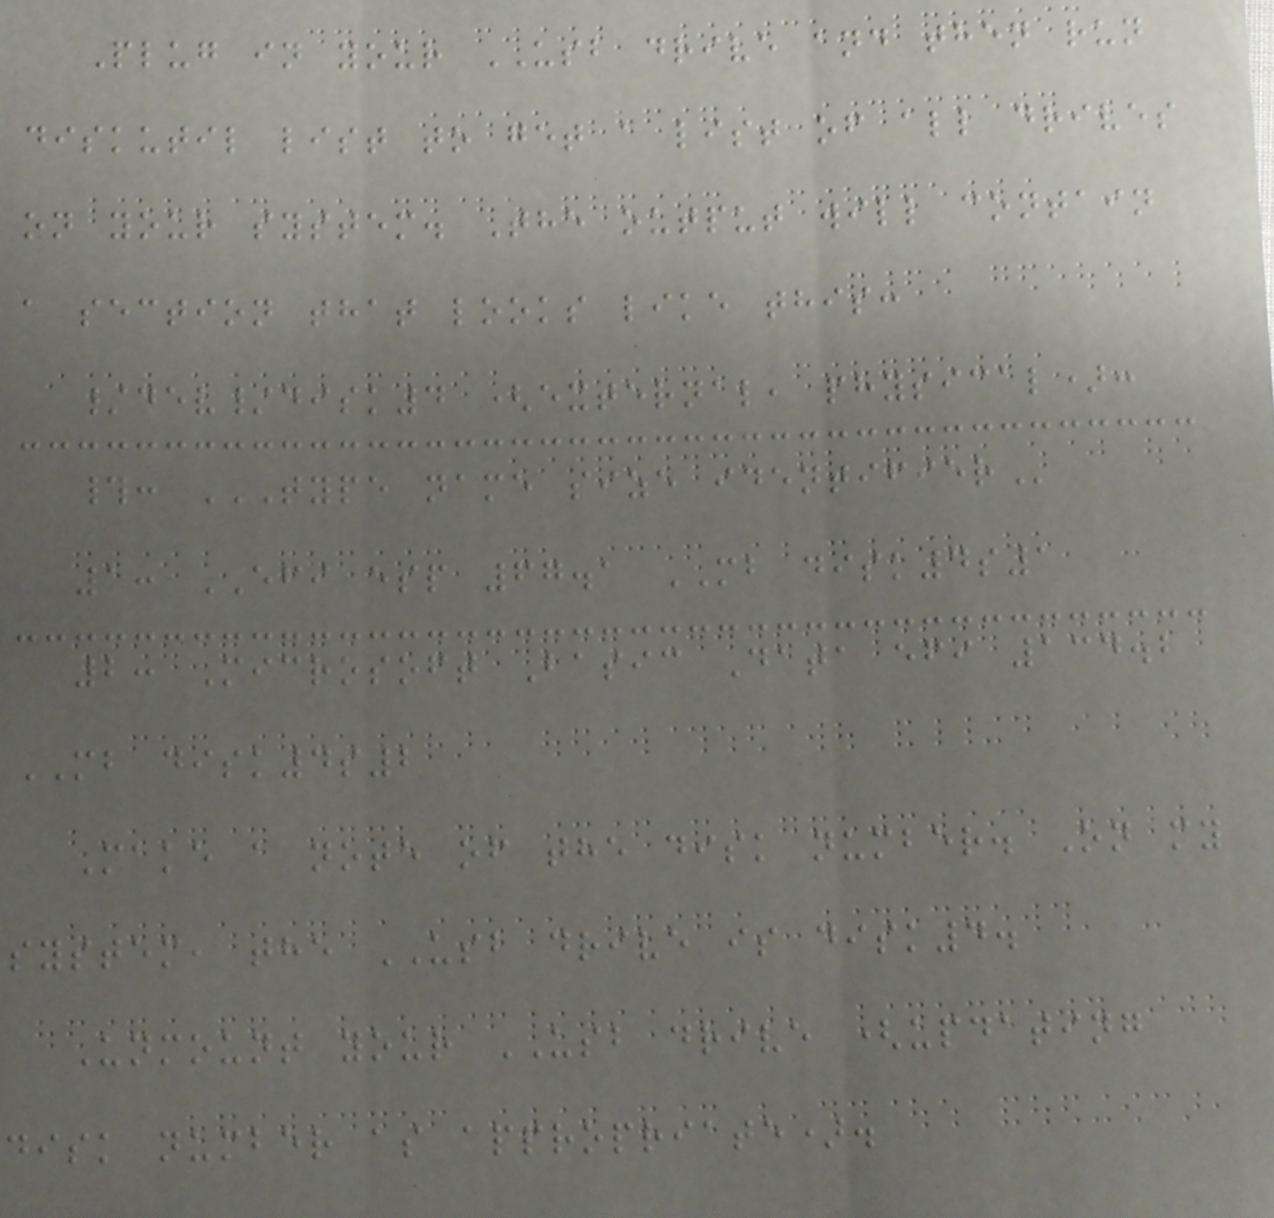Plug in your USB drive and then run
diskutil list to get a list of all drives
on your system. The output will contain
a section that looks like this:
/dev/disk4 (external, physical):
#: TYPE NAME SIZE IDENTIFIER
1: EFI esp 67.1 MB disk4s1
2: Microsoft Basic Data efi 134.2
MB disk4s2
Make a note of the disk number. On my
system, the USB drive is disk4.
Unmount your USB drive (updating
disk number as appropriate).
